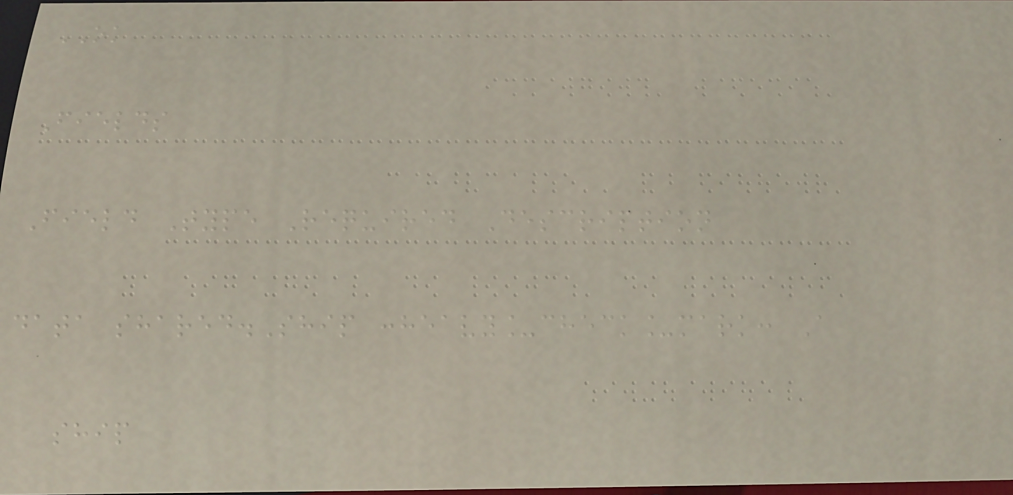OK
Fields
Field Type Required Description
data shared.Ship :heavy_check_mark: A
ship
